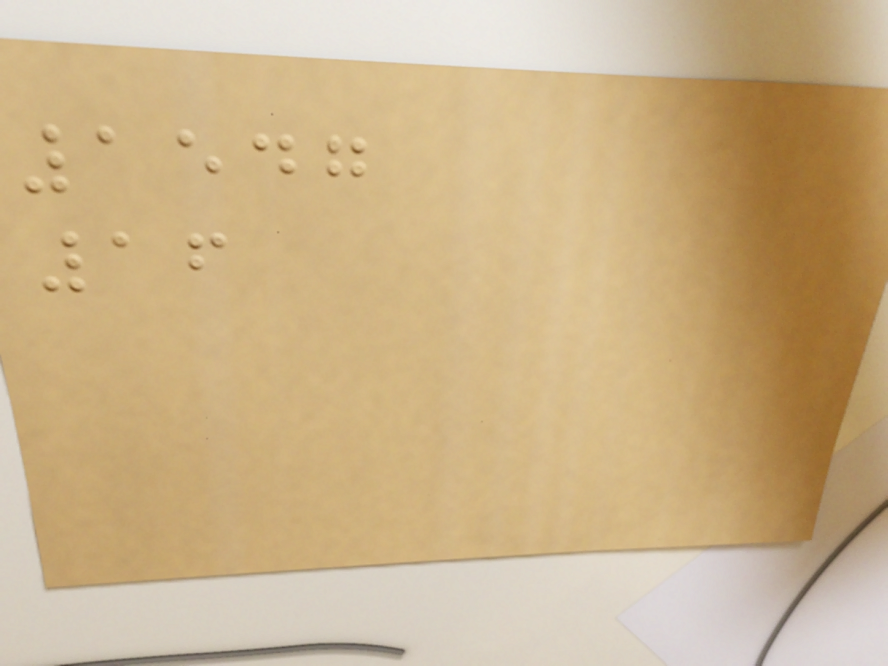1547
16
